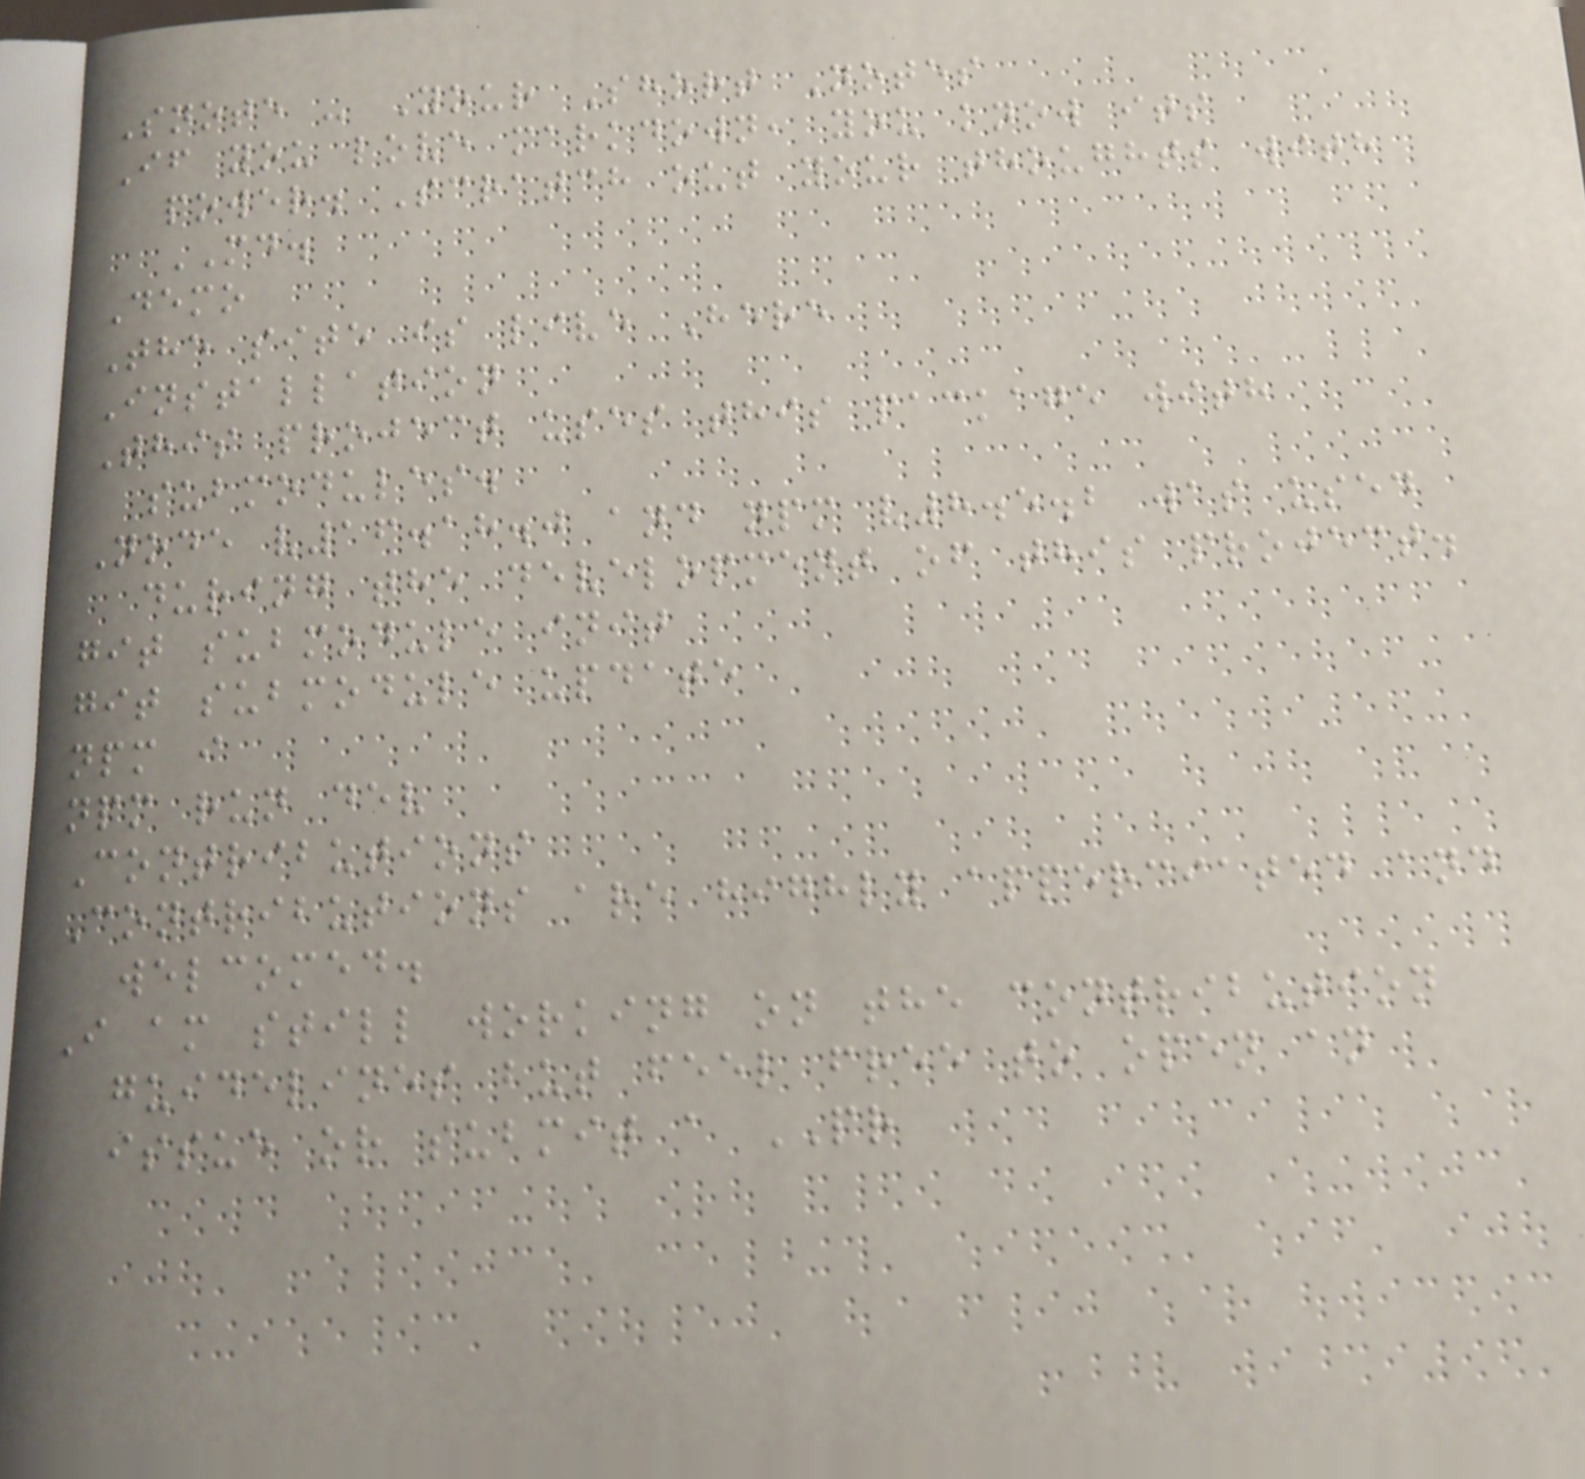Snote - Your Short Notes
If you love markdown, you know its
power. Scratch out your thoughts with
MD.
Demo
The site is live Here
Installation
This project uses this package with
submodules.
Node v16.18.0 and npm v8.5.2 was used
during the development of this project.
git submodule init
git submodule update
npm i
npm run dev
Contributions
Contributions are highly apperciated and
welcomed.
I am still working on the contribution
guidelines but feel free to open an
issue or submit a PR
